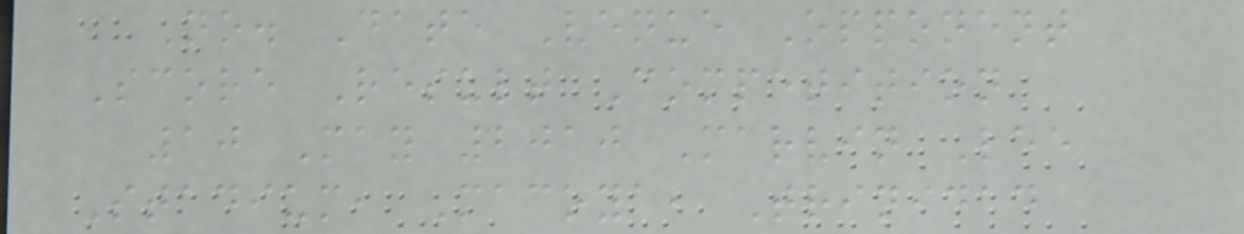No. Date Venue Opponent
Score Result Competition
10 May 2010 Marvin Lee
Stadium, Macoya, Trinidad
